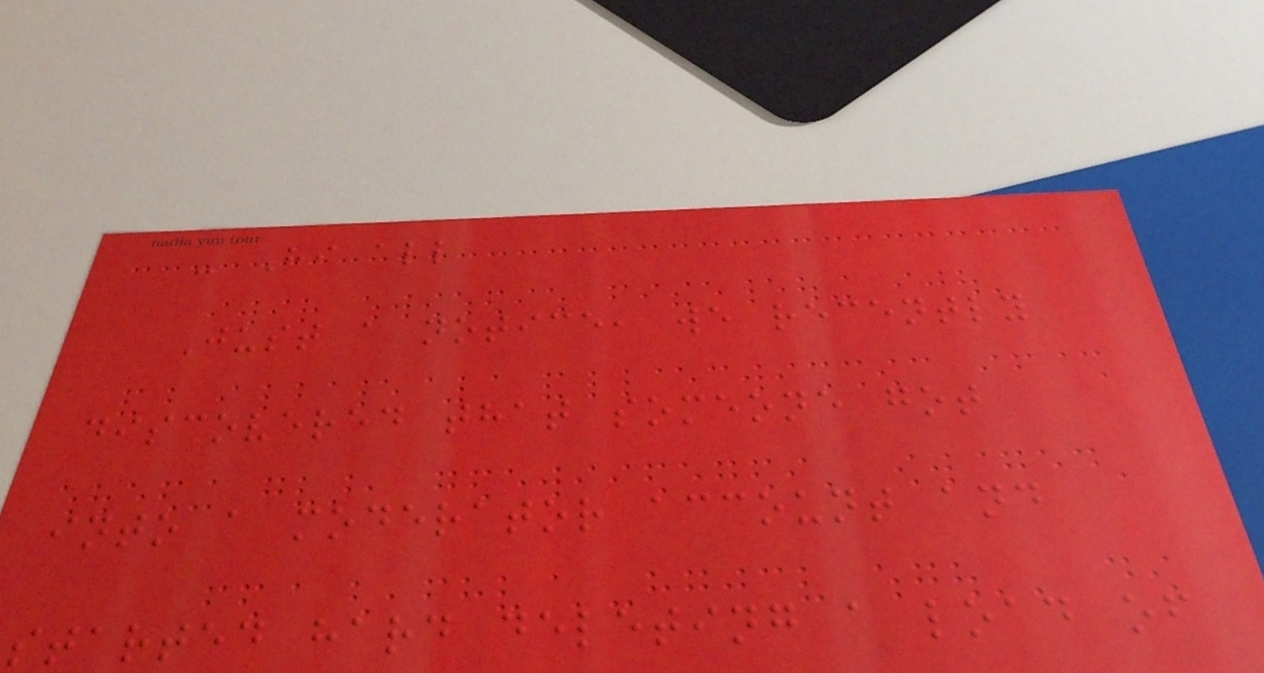- Hi all
Just a notice, we recently
discovered that someone got
into a moderator account and
started hard deleting a load of
